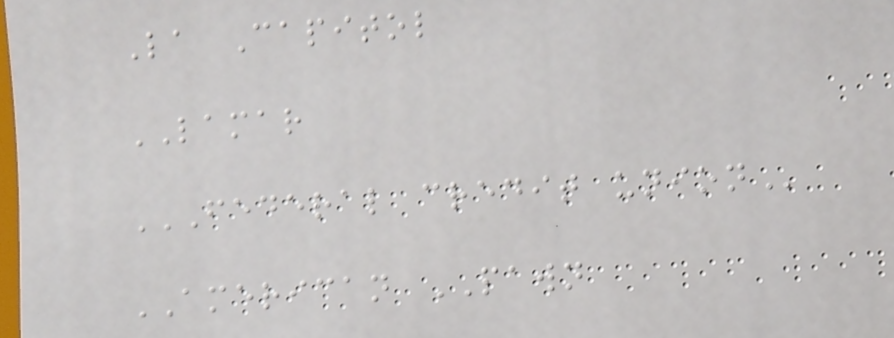La Capitol
LAMAR
FEDERAL CREDIT UNION
AMERICAN PAWN
